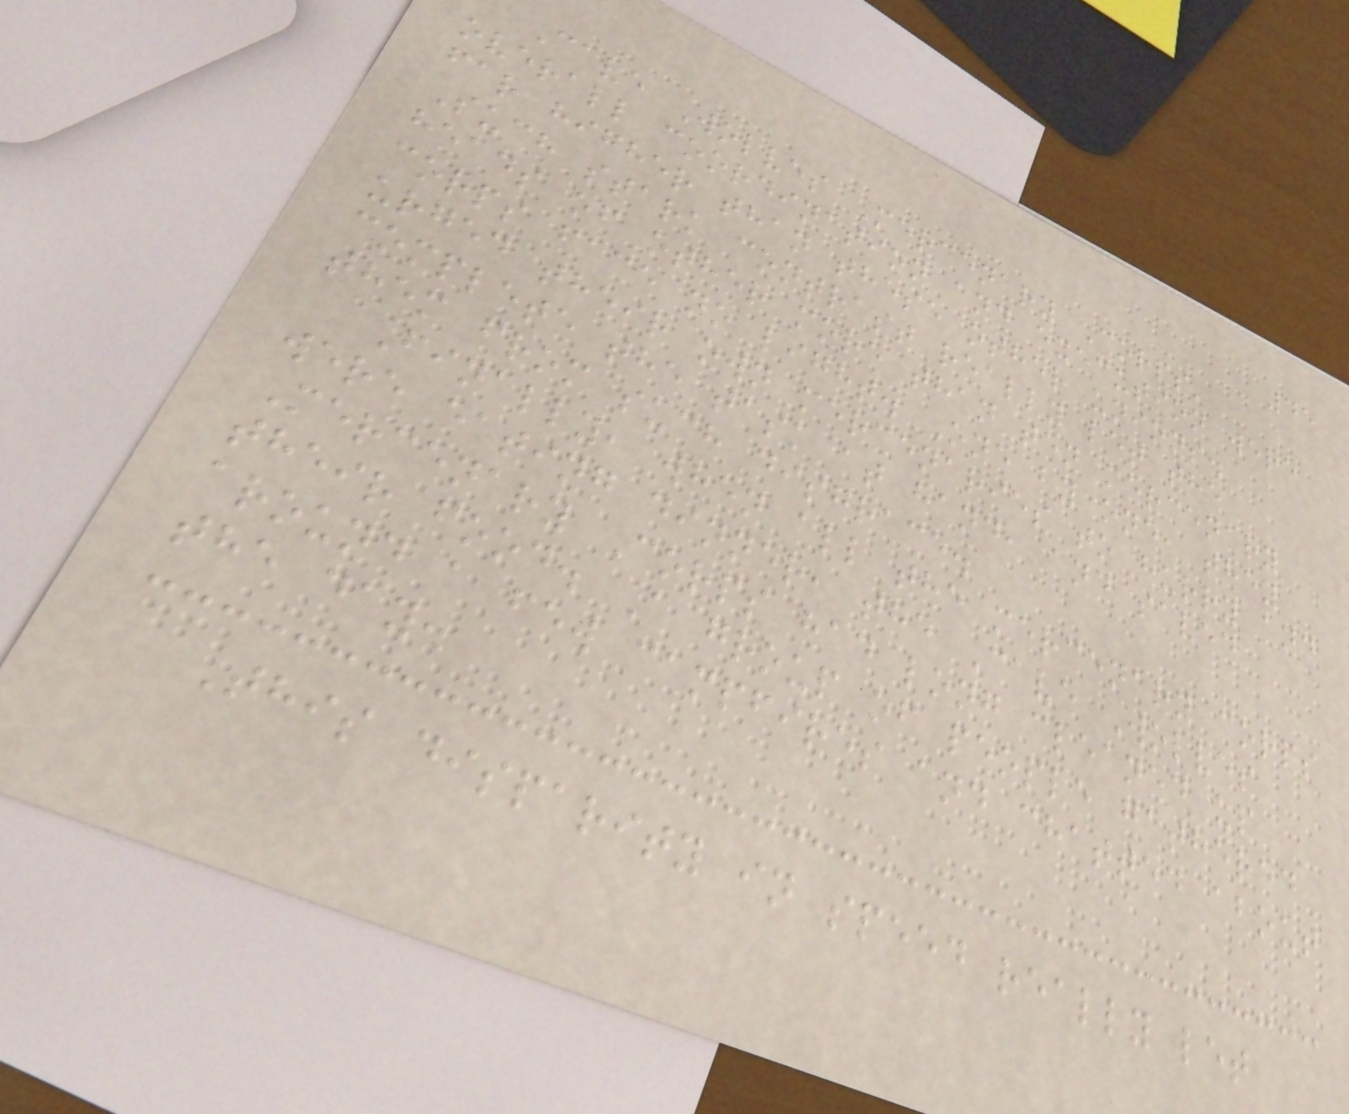45
Cave Wolves Mercenary Corps'
overall coordination and execution were
far higher than these other unions.
Such stark contrast really let the
heads of other more than ten mercenary
corps face no light. One by one, they
urged their own mercenaries to hurry and
complete the task at hand, and saved
them from such disgrace.
Finally, when all the mercenary corps
were eating dinner, the Cave Wolves
Mercenary Corps had long cleaned up
their food. A group of people gathered
around a few campfires and chatted about
the day.
This disparity in speed really let
